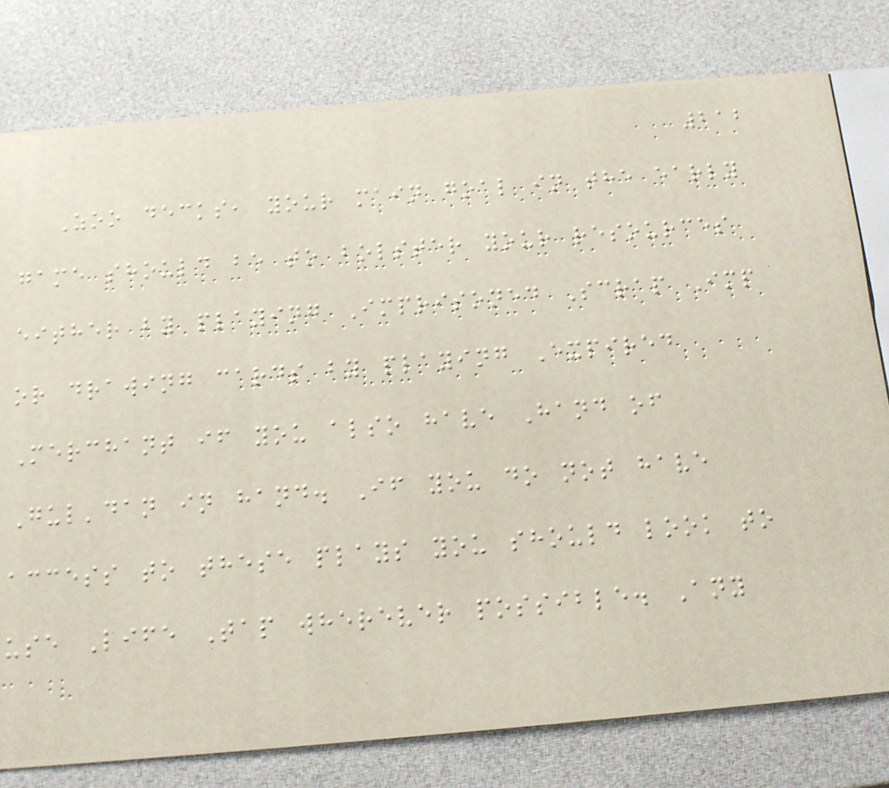212
Zoo decks, your main goal in the early
game should be to bolster your resources
either by playing Imprisoned Scrap Imp
or drawing cards by playing Expired
Merchant if you also have Hand of
Gul'dan in hand. If you do not have
access to these plays you should look to
use Life Tap wherever possible. Any
